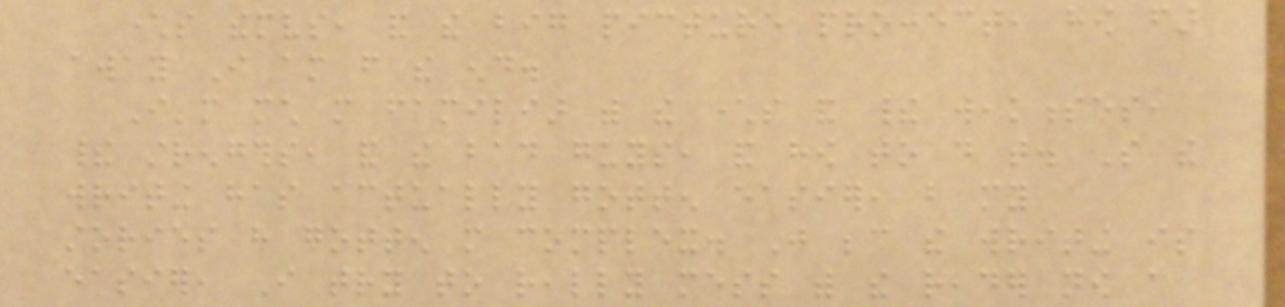characters themselves, and the big picture project, how far
away I am from the end.
I'm much more familiar with the characters and their weaknesses,
their strengths, and the bad guys, and how to do that. So the
writing has actually gotten easier, but my
stories have gotten more complex. Just because the writing is
easier, I try to really mess with the reader now a
